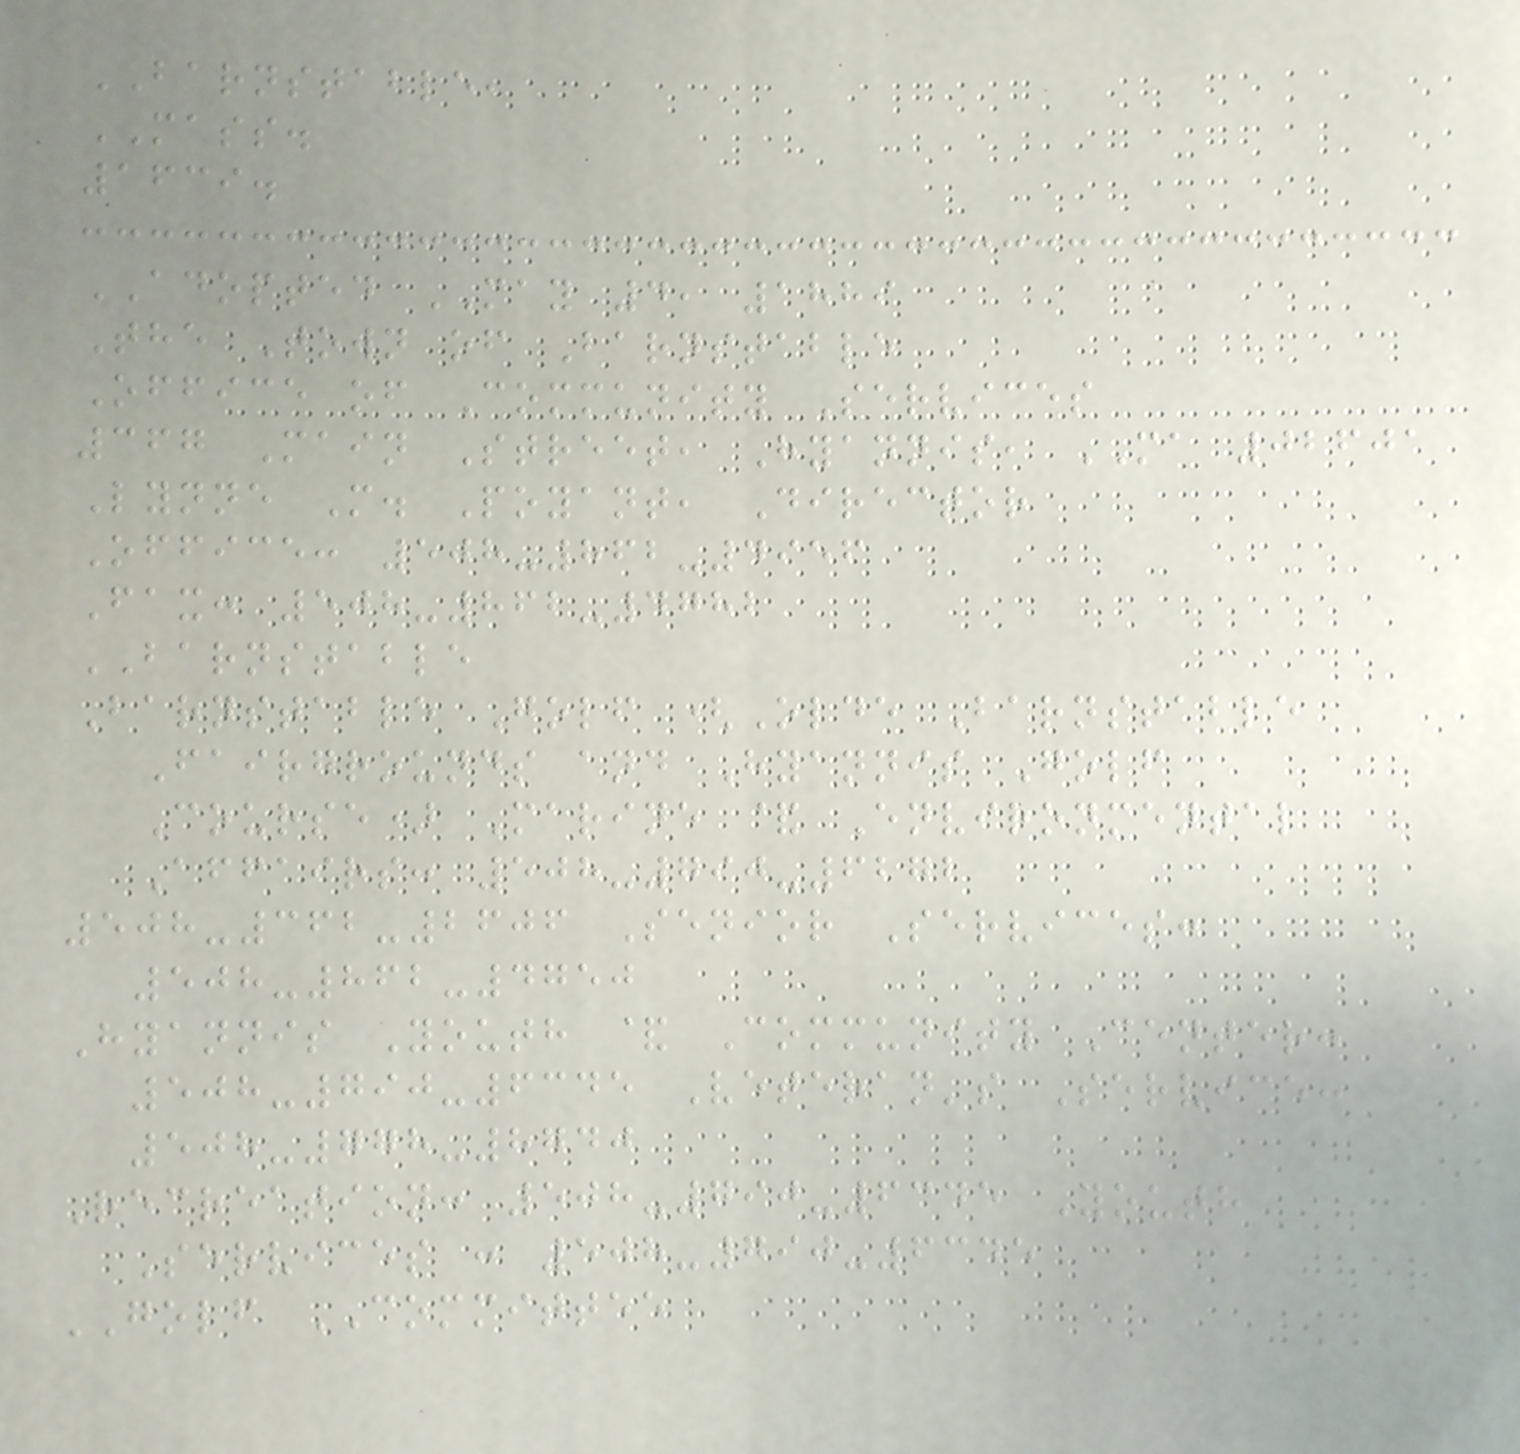BARNSTABLE,
MASS.
1639.
ADOPTED MAY 4, 1889
The Town of Barnstable
Office of Community Services
367 Main Street, Hyannis, MA 02601
Lynne M. Poyant, Director
Office: 508-862-4956
Fax: 508-862-4782
BARNSTABLE
Barnstable Golf (Olde Barnstable
Fairgrounds and Hyannis Golf
Course) Marine & Environmental
Affairs: 508-790-6272
508-362-2606 Senior Services:
508-862-4750
Hyannis Youth & Community Center:
508-790-6345 Veteran's Service:
508-778-8740
Recreation: 508-790-6345 Youth
Services : 508-790-6345
GOLF COMMITTEE
